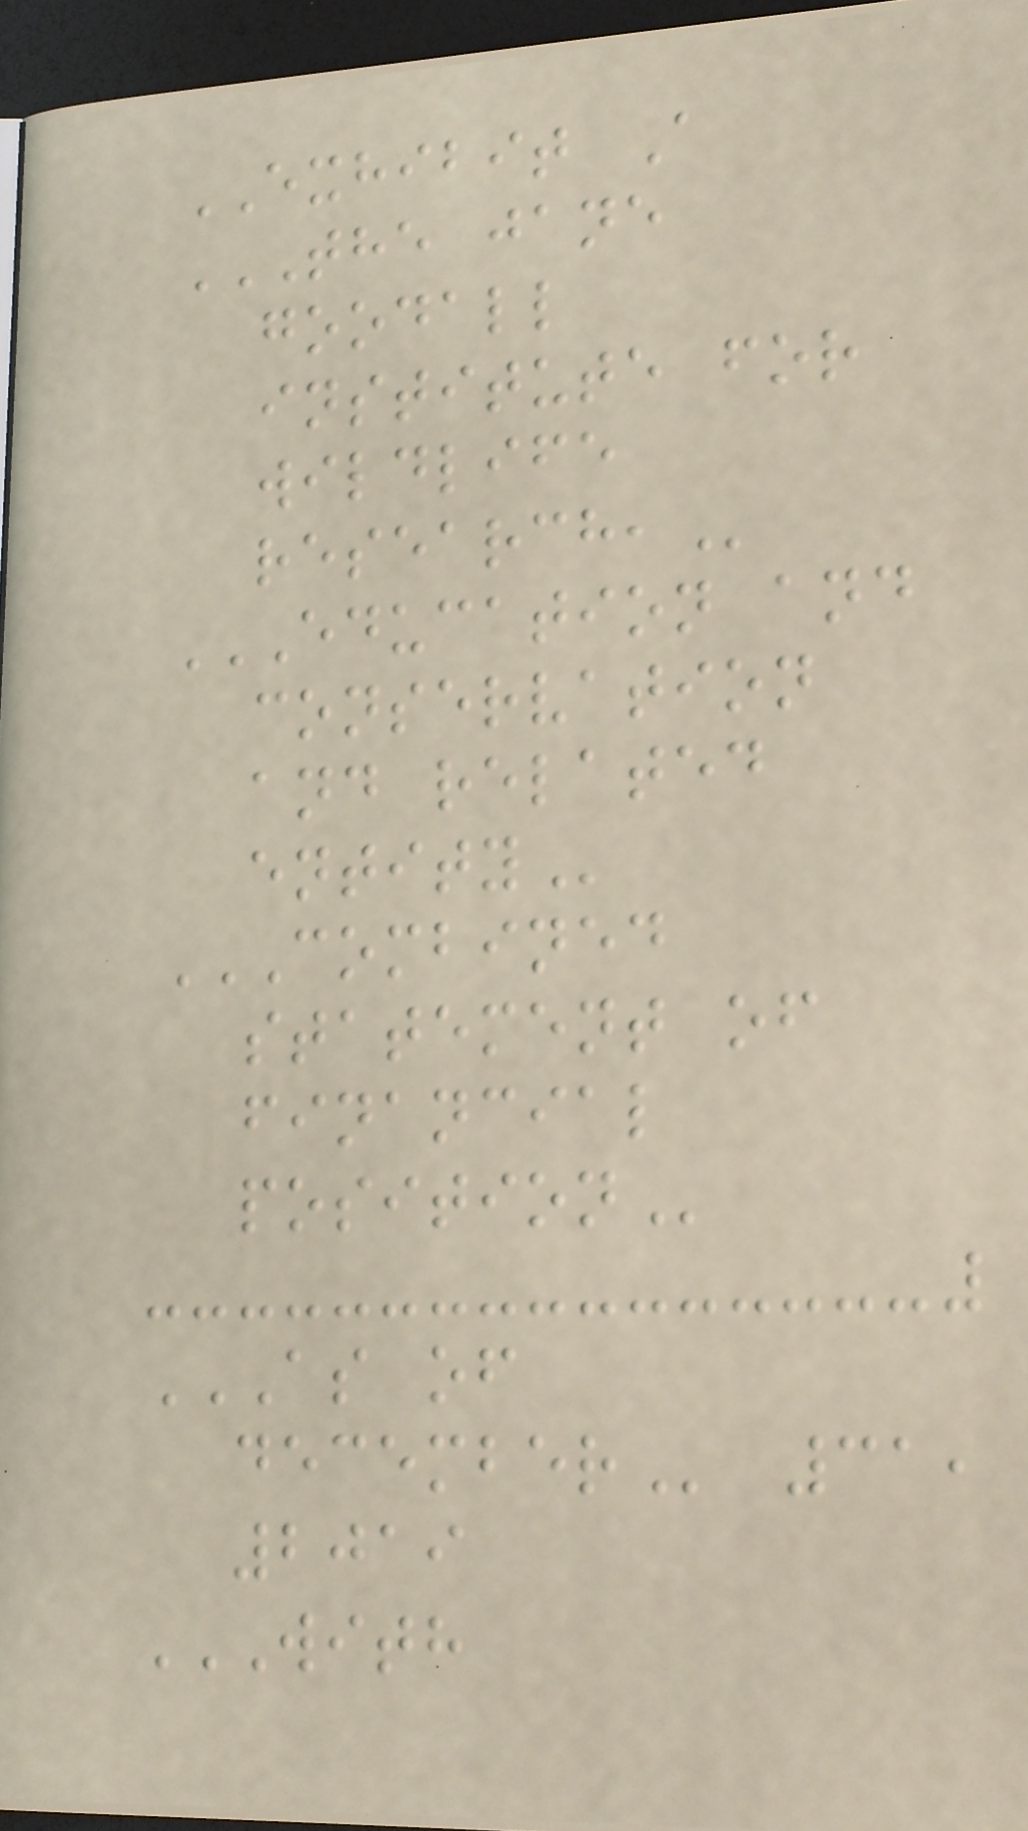EXHIBIT A
THE JANE
GOODALL
INSTITUTE FOR
WILDLIFE
RESEARCH,
EDUCATION AND
CONSERVATION
AND RELATED
ENTITY
COMBINED
STATEMENT OF
FINANCIAL
POSITION
AS OF
DECEMBER 31,
2019
WITH
